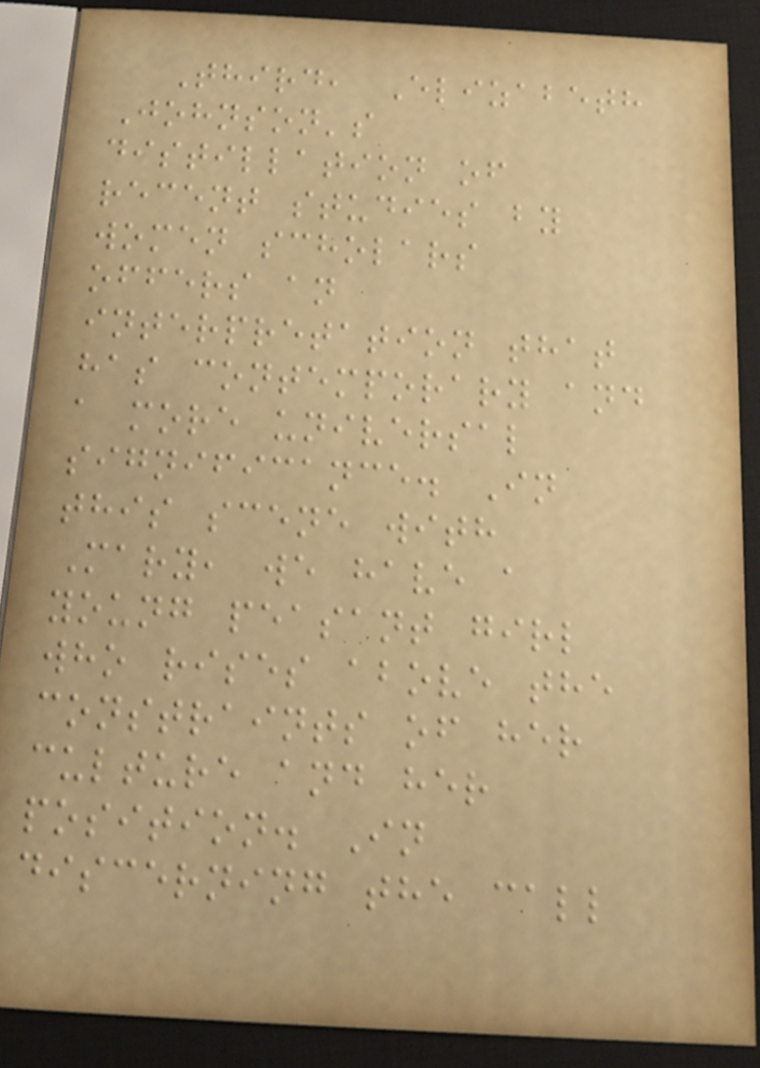Third, Elizabeth
Johnson's
distillation of
recent studies by
women scholars
offers an
interpretation that
has contemporary and
a more universal
significance. In
this scene with
Mary, we have a
young peasant girl
who rises above the
constraints of her
culture and her
position. In
discerning the call
